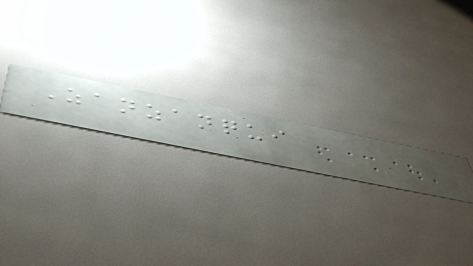Zanzanqui
